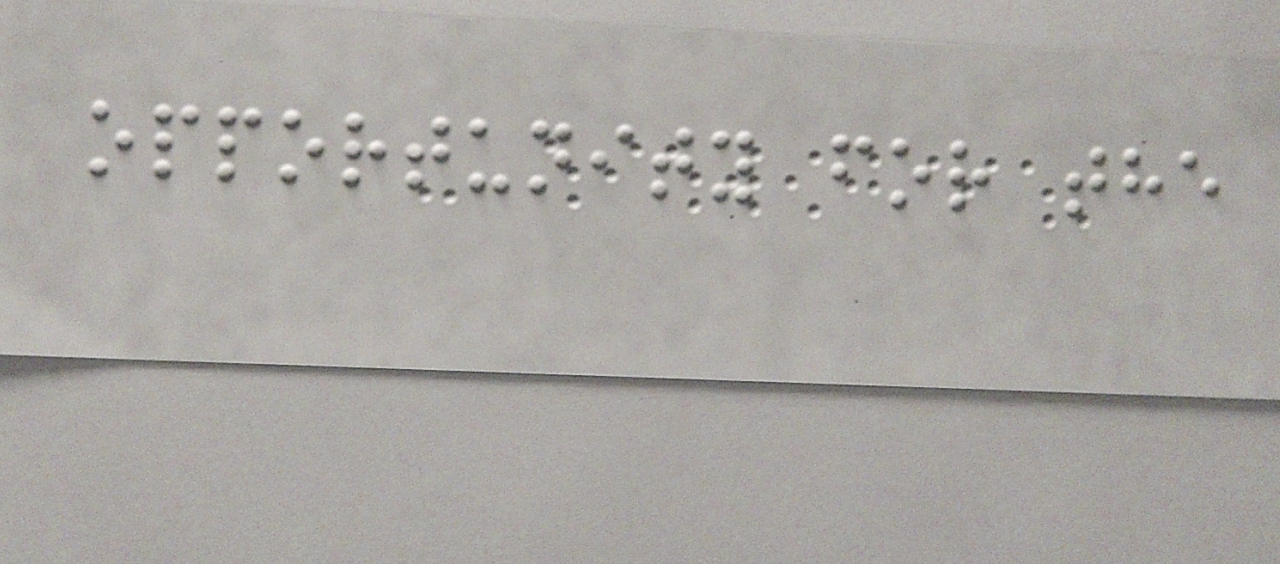opportunity for the
